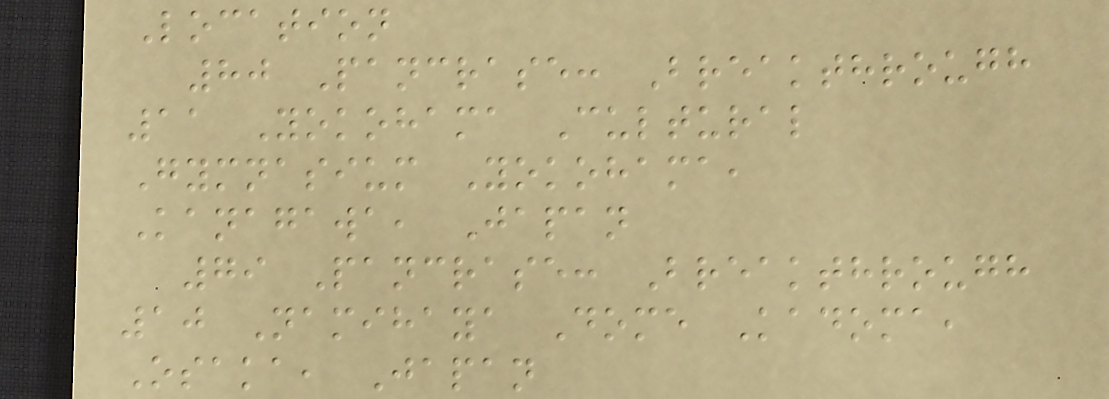Location
80 Pancrase: Breakthrough
11 Yokohama Cultural
Gymnasium Yokohama,
Kanagawa, Japan
79 Pancrase: Breakthrough
10 Namihaya Dome Kadoma,
Osaka, Japan
